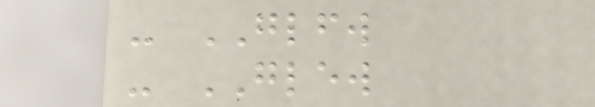- GLFW
- GLEW
